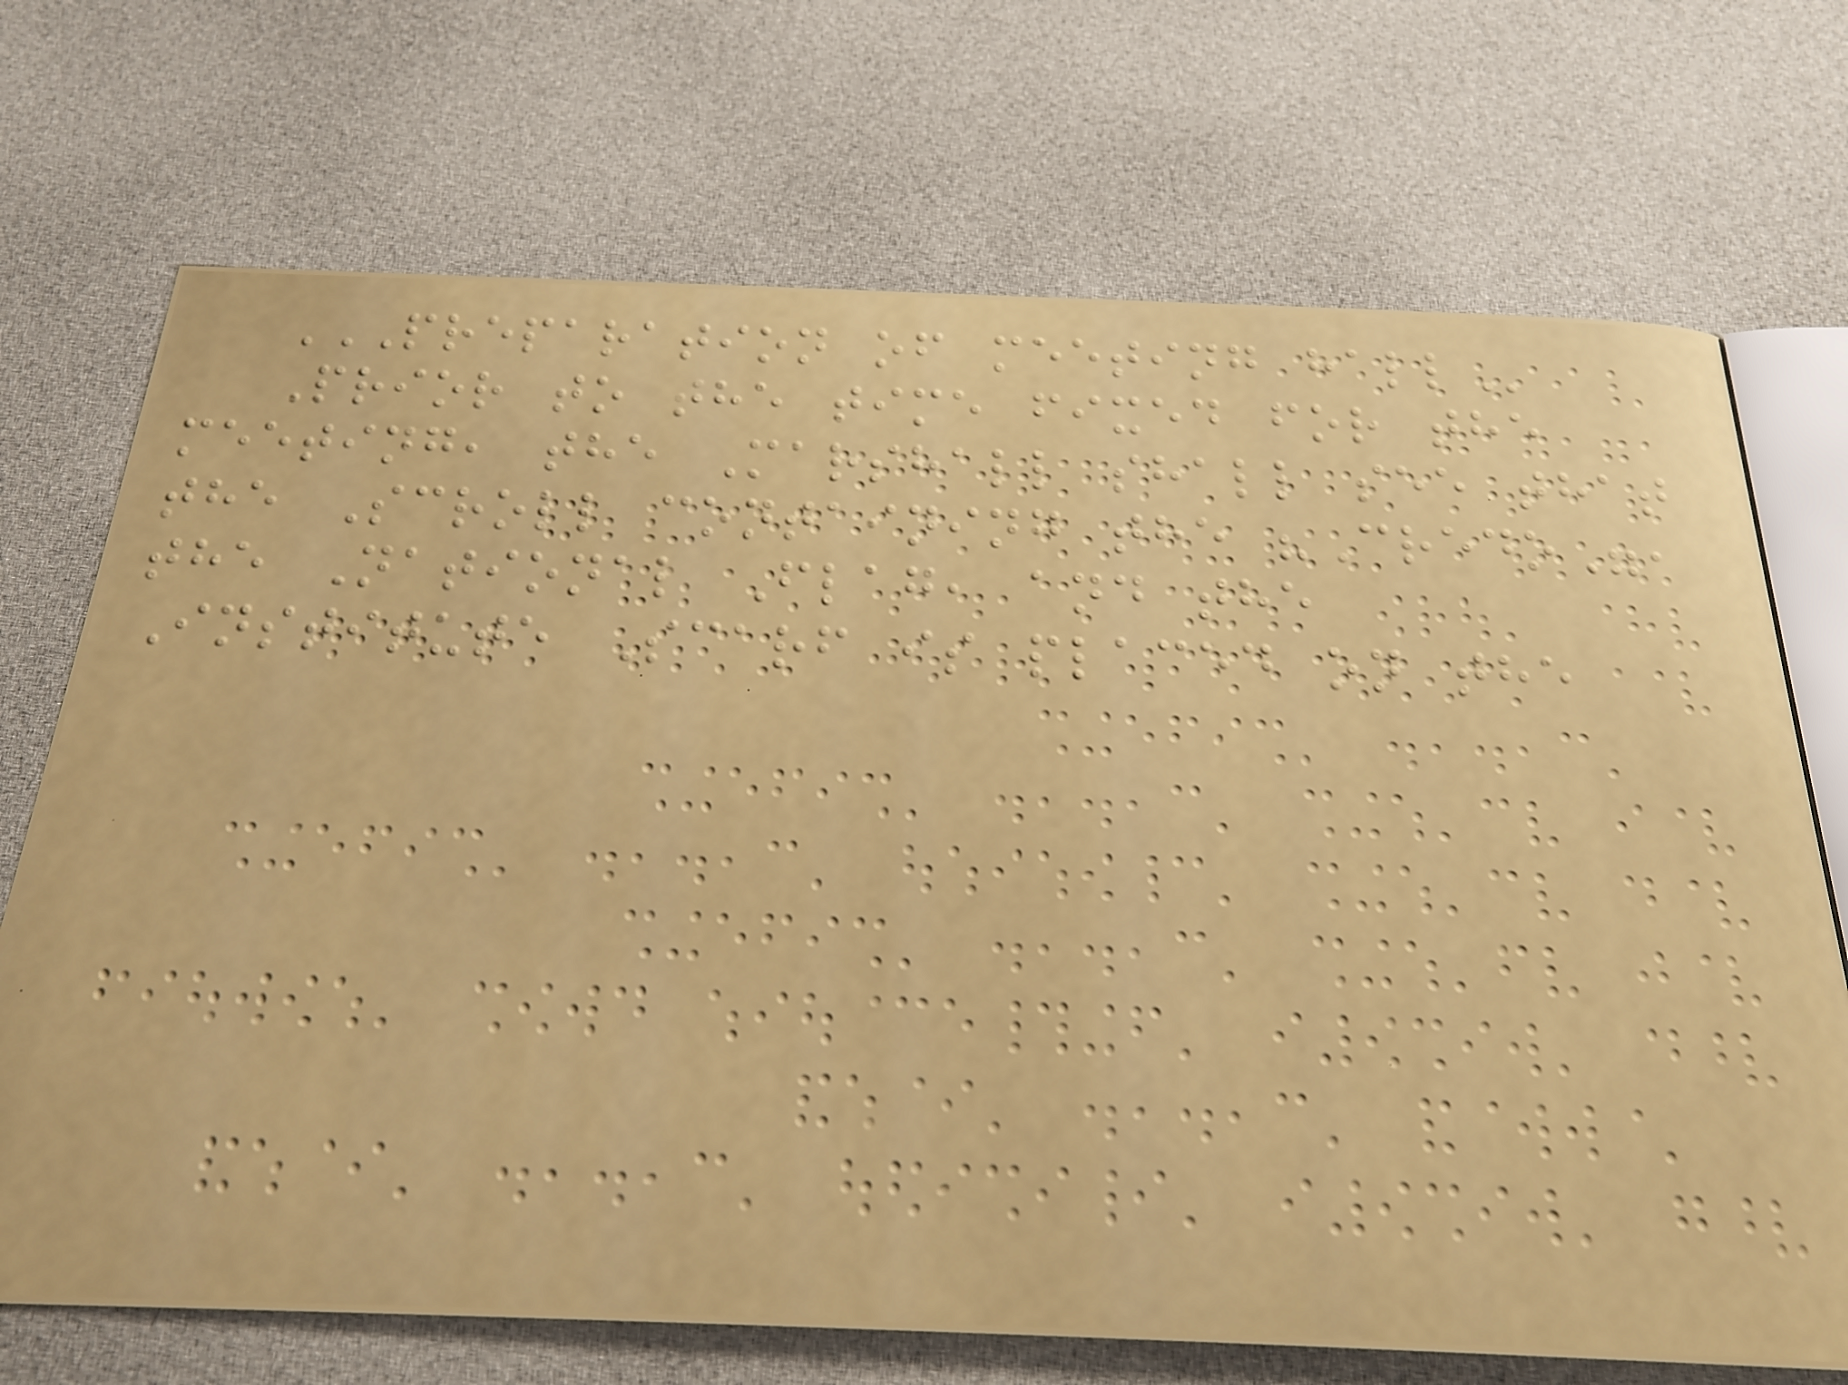PREPARATION OF MEETING HALL
Prior to the time fixed for the
meeting, the Marshall shall see that
the Scroll containing the "Credo",
the National Flag, and the
Institute Scarf is placed on the
